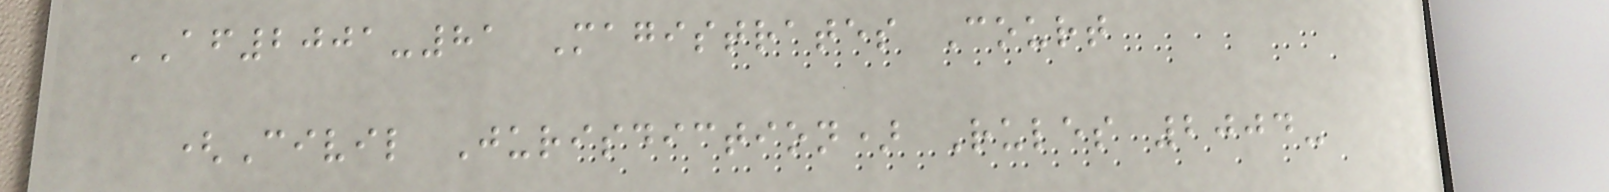AF2001-81 Magistrates Court
(Civil Jurisdiction) Rules 2004-
